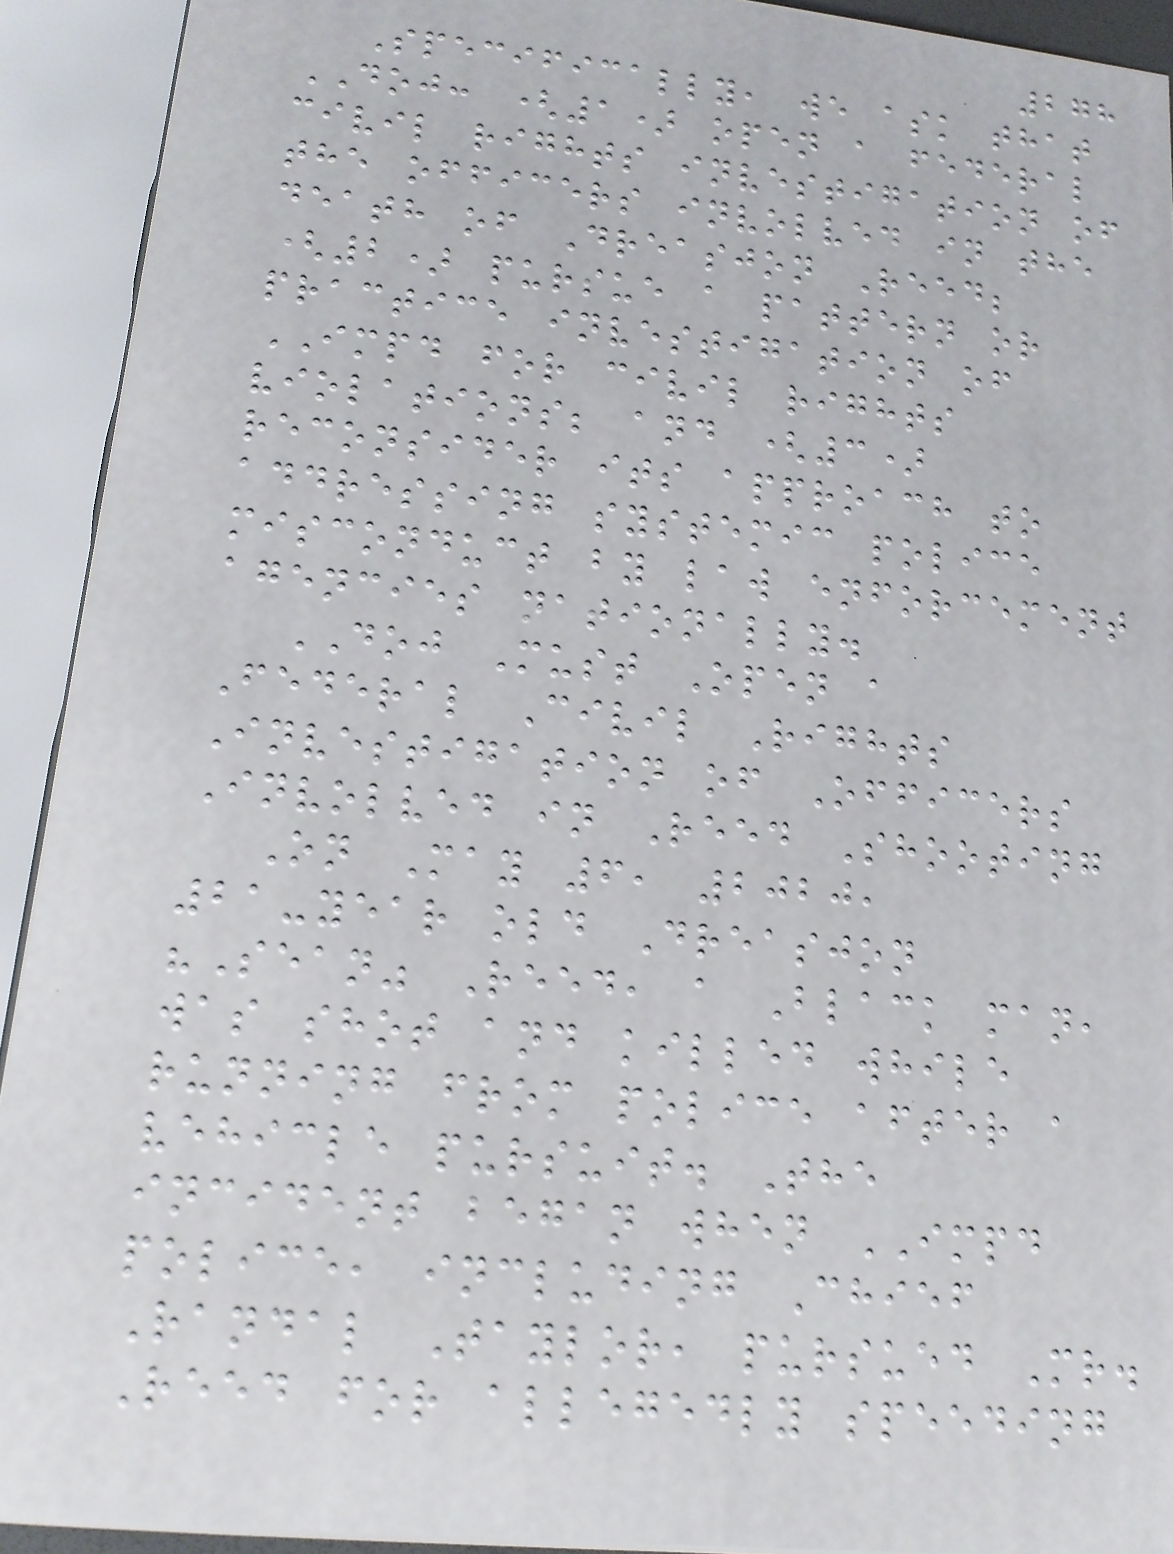278
Specifically, we ask that
DOJ: (1) open a federal
civil rights investigation of
the officers involved in the
death of Dreasjon Reed;
(2) pursue a pattern or
practice investigation of
IMPD for civil rights
violations; and (3)
reconsider its approach to
addressing systemic police
misconduct by law enforcement
agencies nationally.
DOJ Must Open a
Federal Civil Rights
Investigation of Officers
Involved in Reed Shooting
On May 6, 2020,
21-year old Dreasjon
"Sean" Reed, a Black man,
was shot and killed while
running from police after a
vehicle pursuit. The
incident began when IMPD
police, including Chief
Randal Taylor, pursued Mr.
Reed for allegedly speeding
